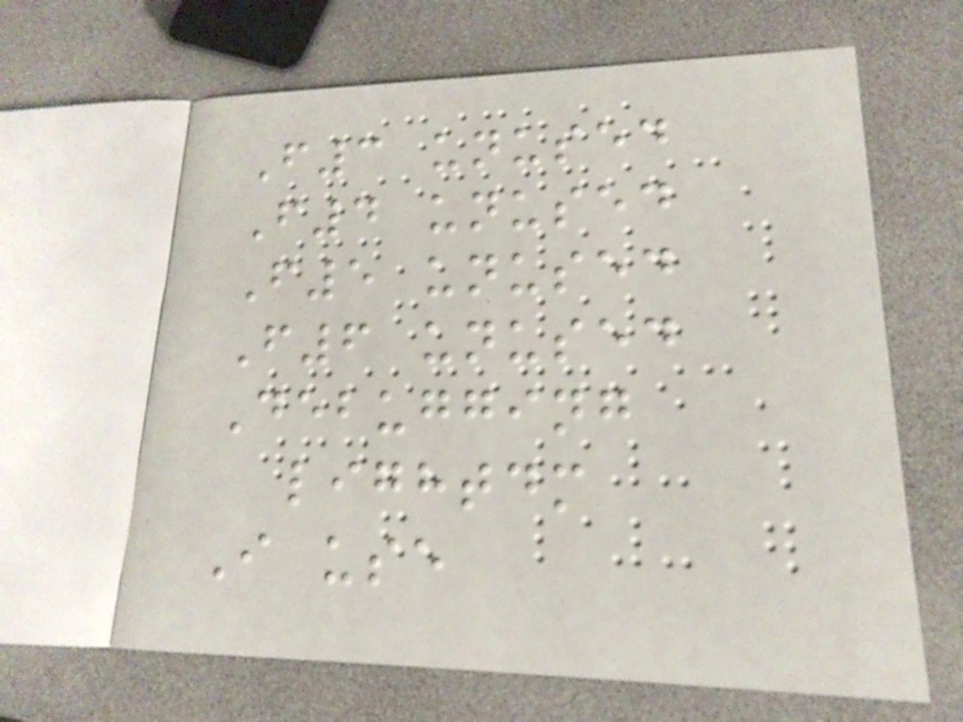F3 unused
F4 unused
F5 unused
F6 unused
Debugging
lightdm
I use
